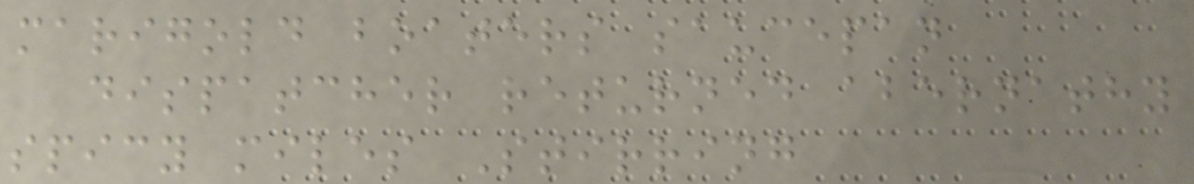marigold boaters saucepan
dispatcher returned abernathy
spicy miles Stirring
